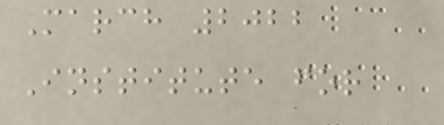March 2022
Institute for
